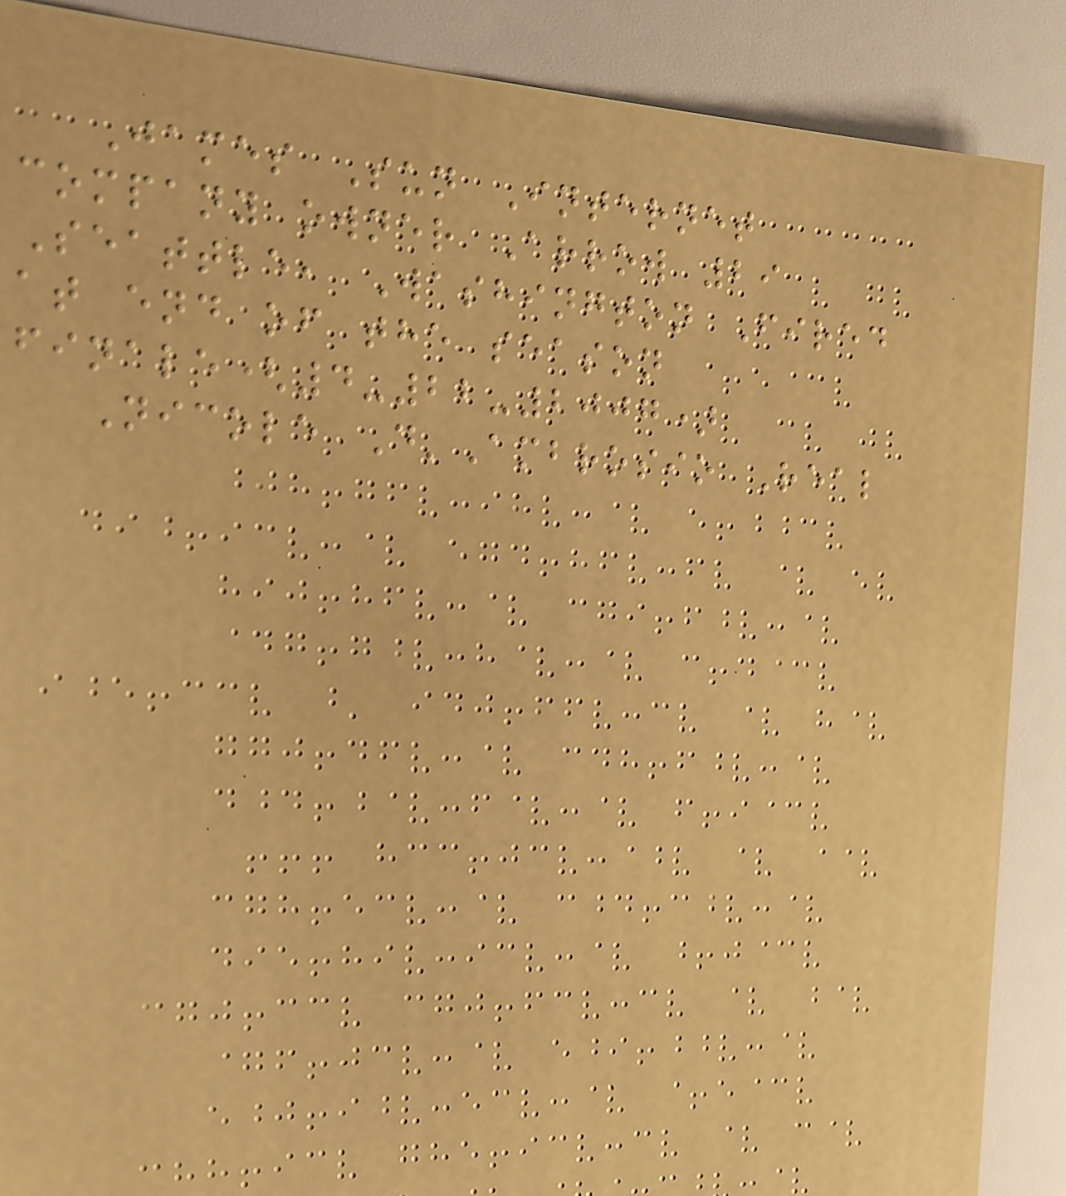James Sun Internet
company owner Arrow 29
Seattle, Washington Fired
at end of the season
finale(4-22-2007)
Nicole D'Ambrosio Real
